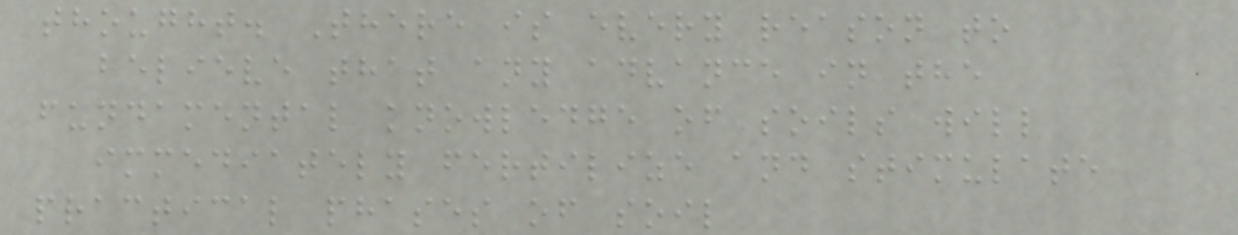thought. There is every reason to
believe that any advance in the
fundamental knowledge of soils will
immediately fertilize and stimulate
practical phases of soil
